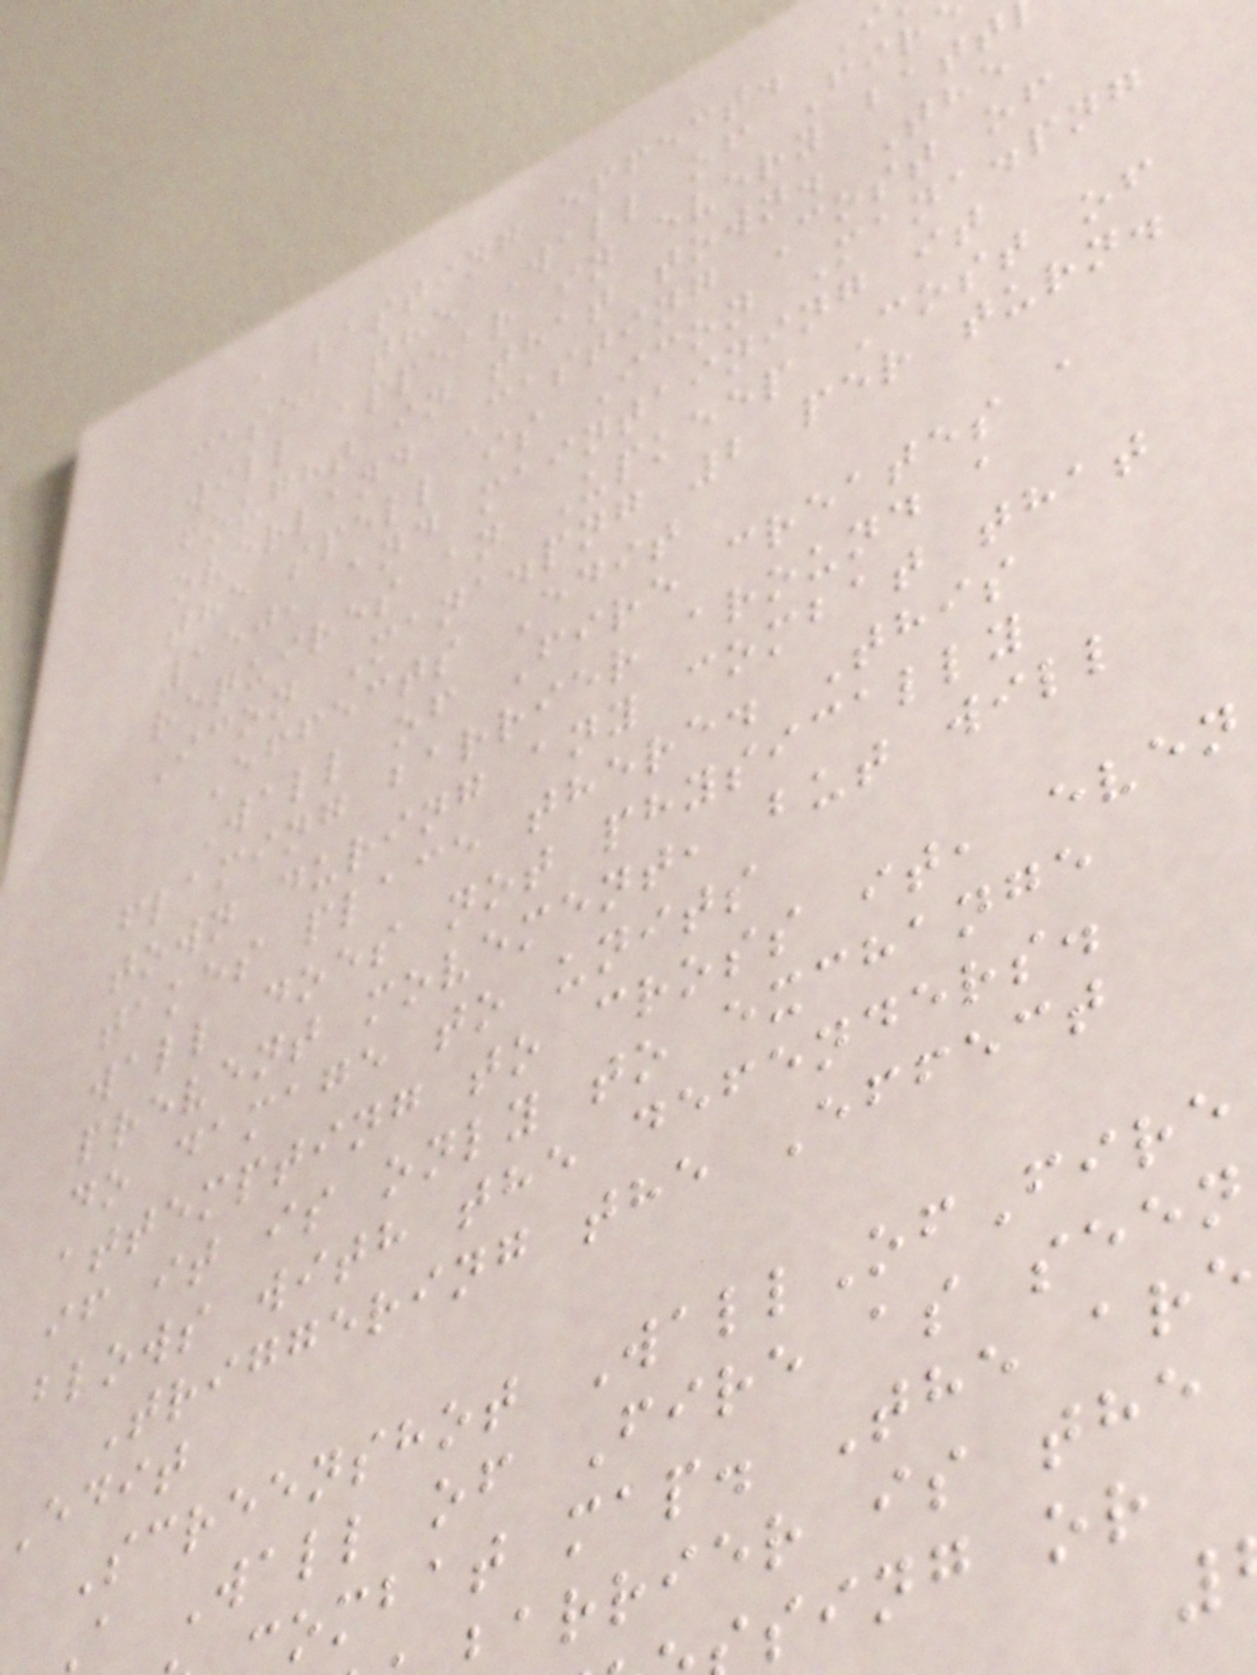a lasting effect. I
case, the Wall of Fir
will appear in every batt
fought in that town. The
overland Casting Cost of
the spell is Icon Mana.png
150, and maintaining it
requires an Upkeep Cost of
Icon Mana.png 2 per turn.
Effects Edit
Wall of Fire creates a
flaming barrier around a
town during any combat that
takes place there. This
wall does not physically
prevent movement, but will
do damage to units
attempting to cross it, even
if it is only to exchange
blows with the defenders.
Triggering the Effect
Edit
Screenshot WallOfFire
a Wall of Fire as seen
ombat map. The are
arrier is the
sing or
